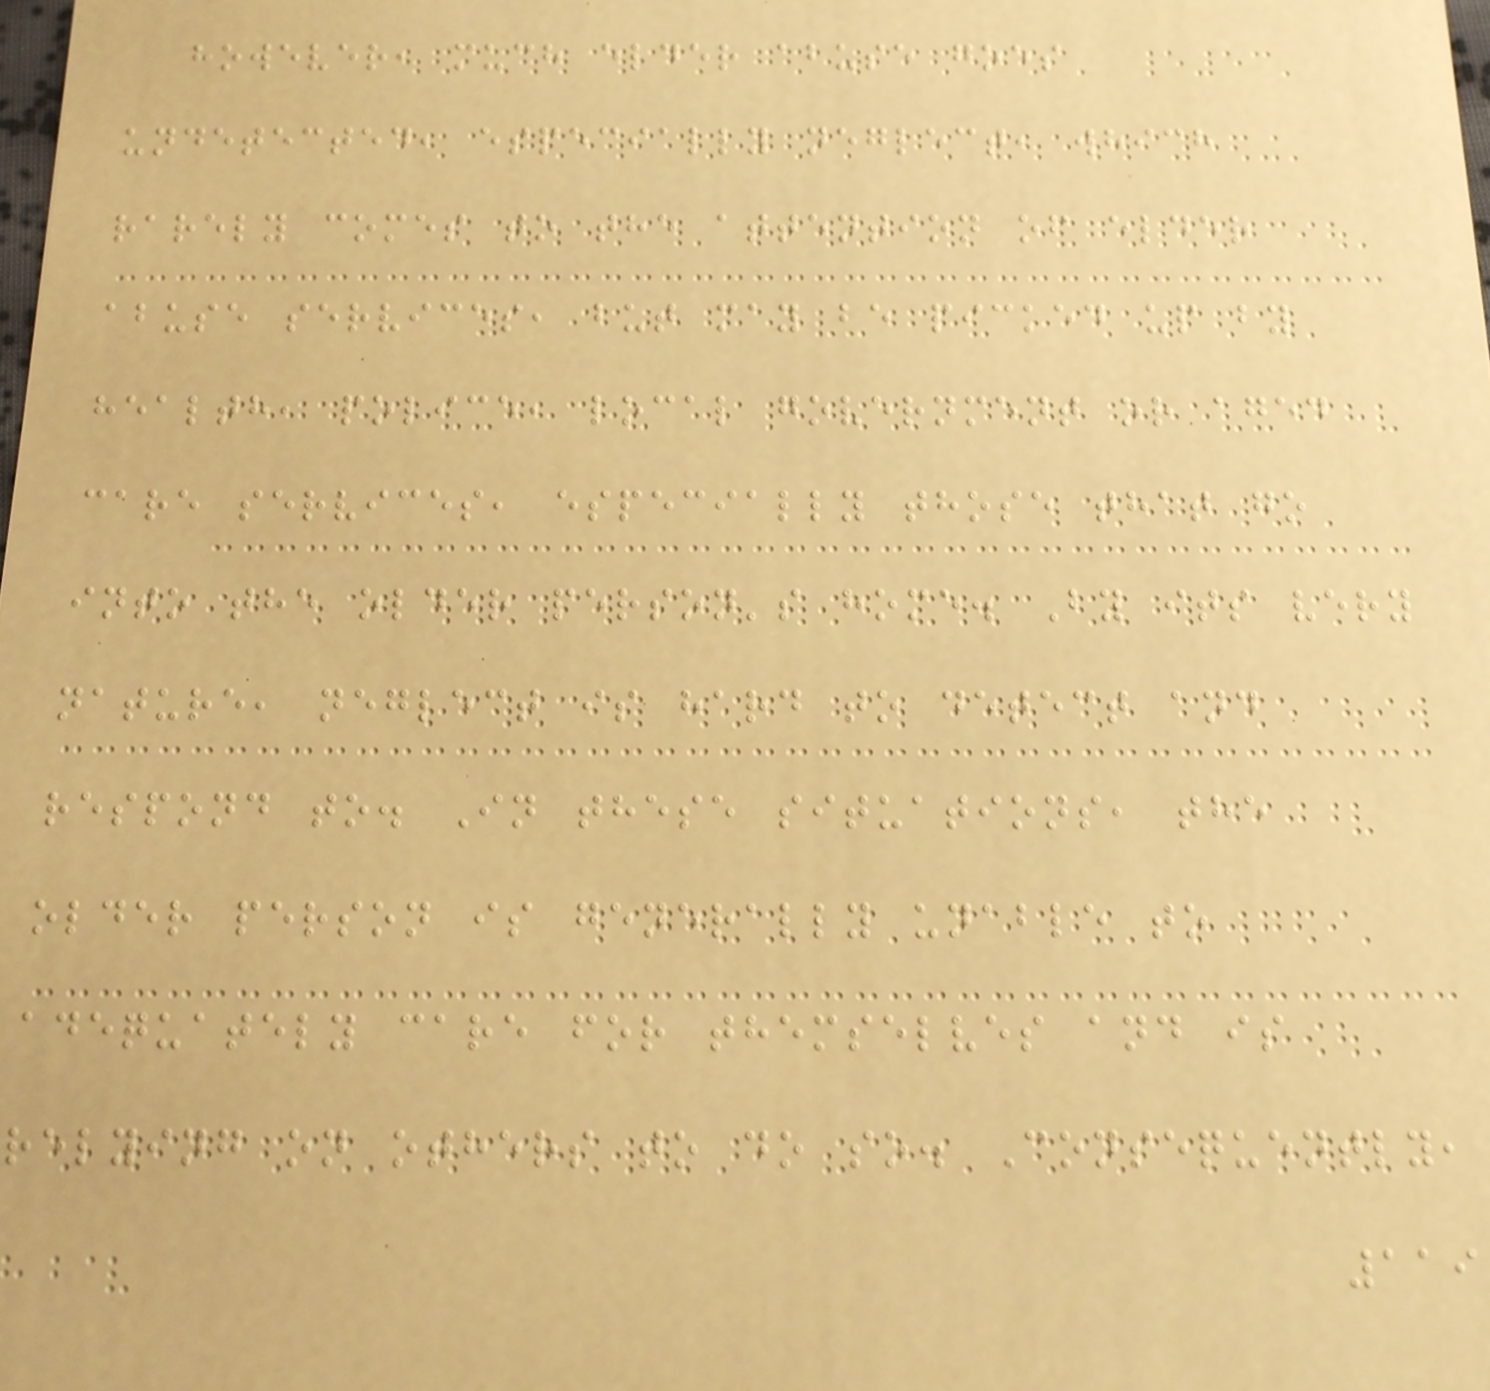however, much elder abuse goes
undetected, especially neglect, which
rarely comes to the attention of elder
abuse services, but may be picked up by
health, police, local government or aged
care services, especially those that go
into the older person's home. By its very
nature, neglect is hard to detect and
respond to. In these situations, the
older person is generally unable to
adequately care for themselves and is
relying on others to do so. Consequently,
119
